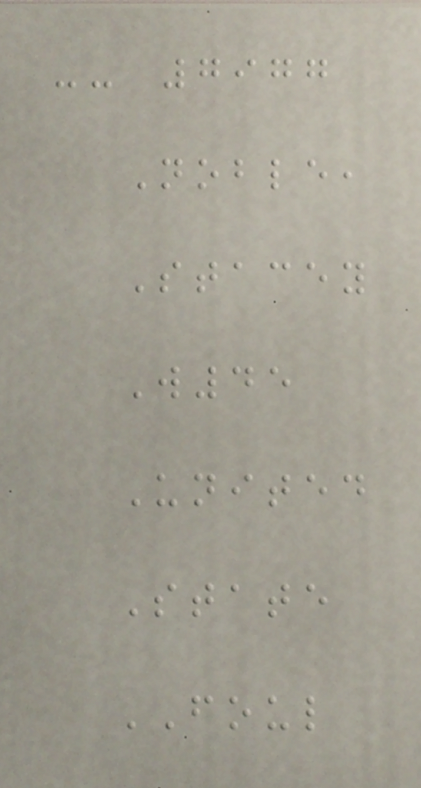-- 7977
Noble,
Stacey
W45
United
State
FOUL
